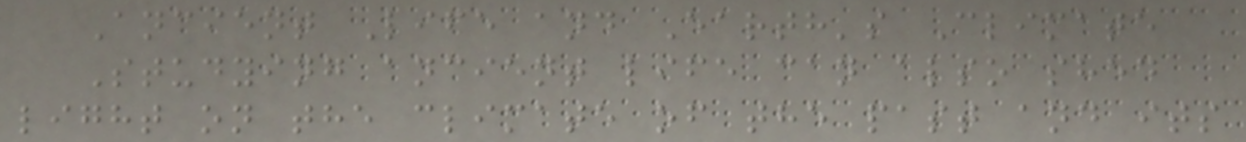Ancient Life and Earth's Climate
Studying ancient life can also shed
light on the climate of the past and its
